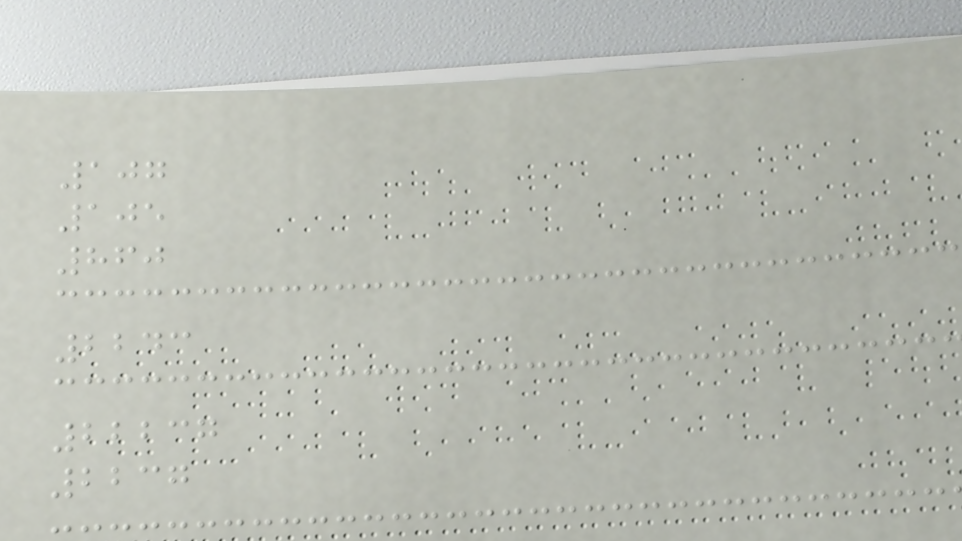107
105
860
2243
22237
2237
